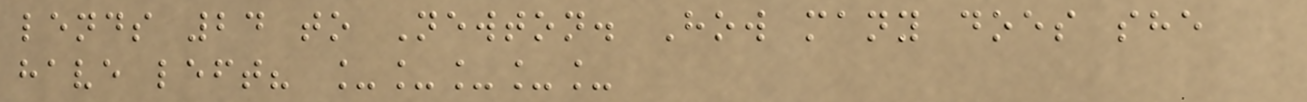lends 24 to Newton. How many does she
have left? _____
